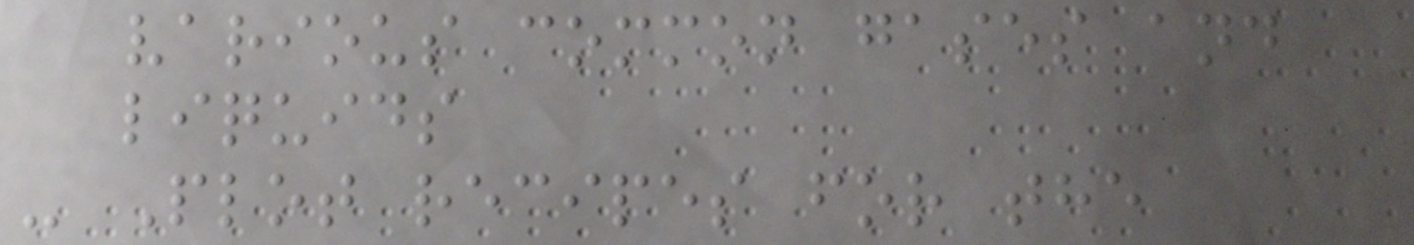various common gases and
liquids
- Plot recipes for the
